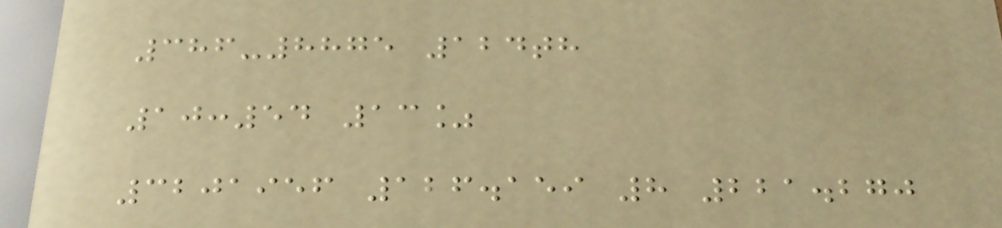386-8875 124th
10:54 13%
3201956 126.159 8 221.270
